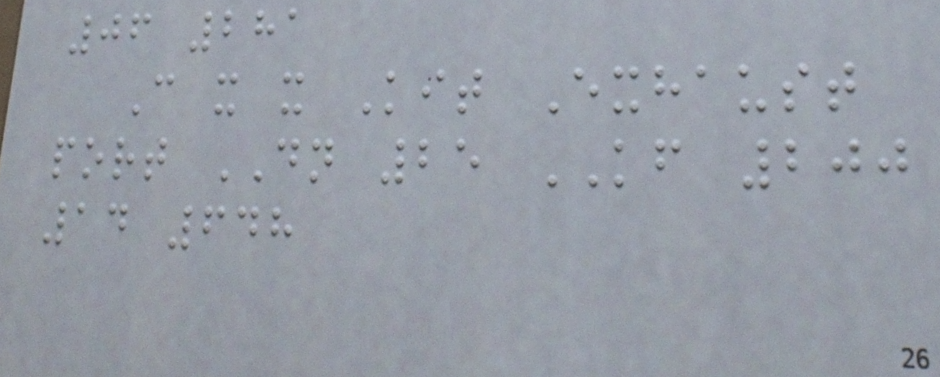06 281
C x x Kit Exhaust
port DN 25 KF 200
14 648
